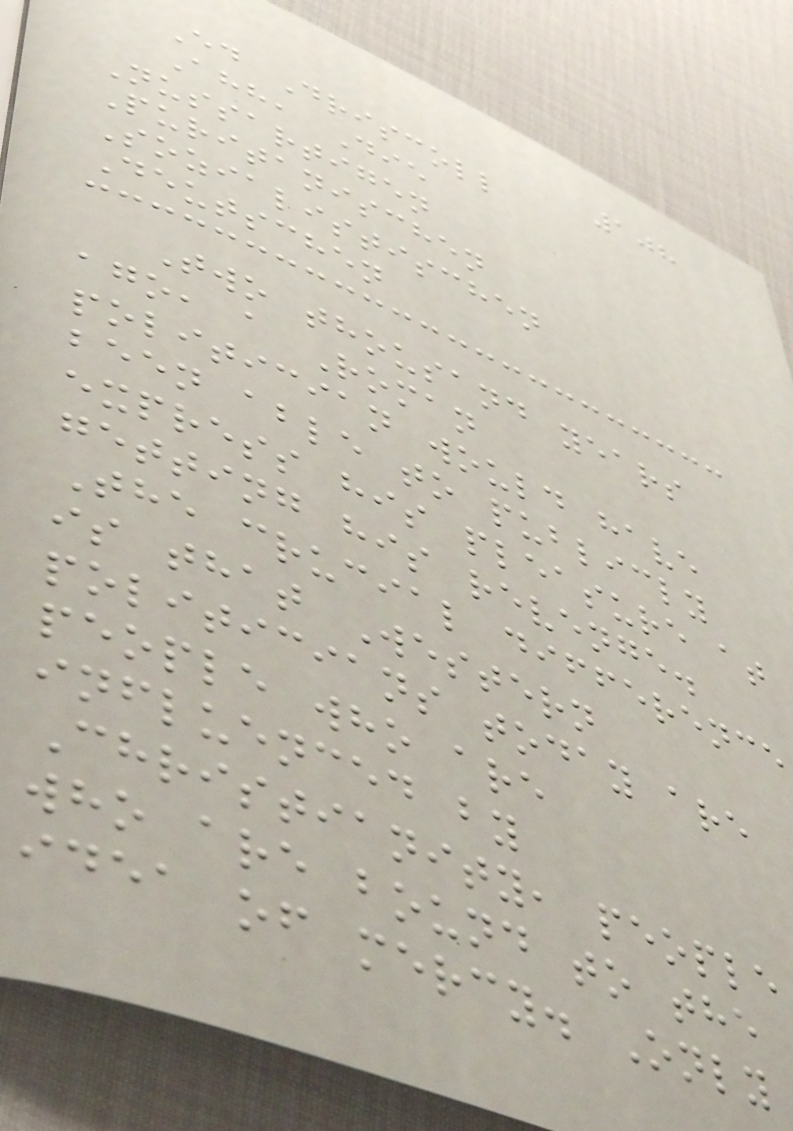108
Ed Driscoll
Ahh, Die
Nussartigen
Puritanischen
Sozialistischen
Deutschen
Two thousand years
ago, a Roman
politician would have
been able to publicly
express his pleasure at
getting his revenge.
The crucial difference
is that Western
politicians today are
people who are
influenced by
Christianity, people
who are bound to the
idea of mercy. Only
